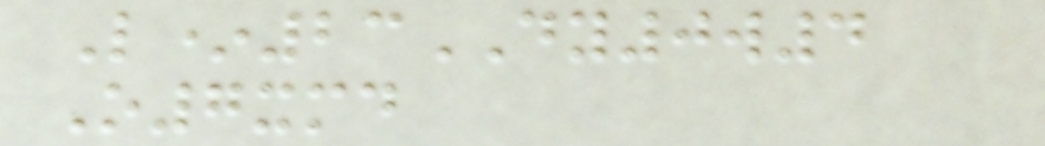L*23DY0w4
O7xmd
